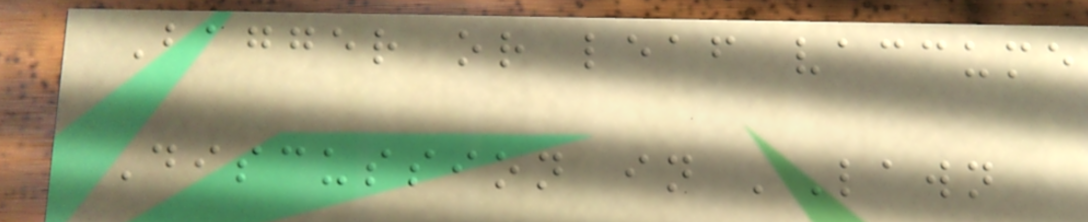Bagger or leaf vaccume
Discussion in 'Lawn
